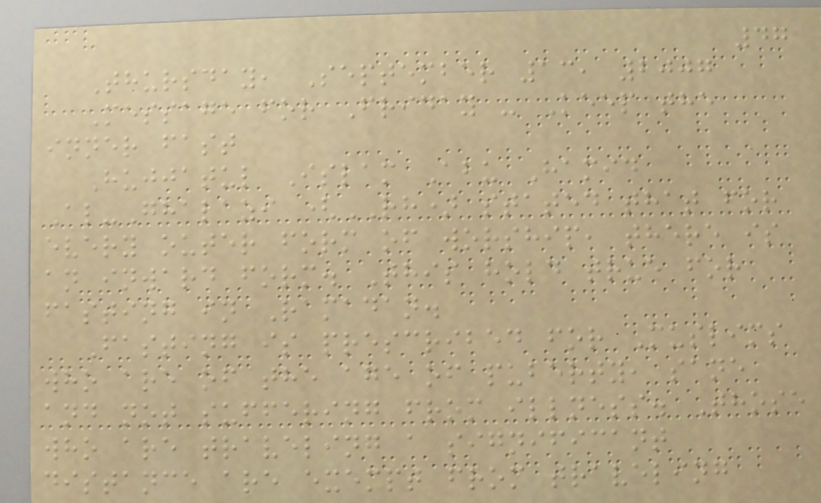47
Thursday, September 13, 2007
Message for Friday - Keep the
inner fast
Hujjatul Islam Abu Hamid
Al-Ghalazi (RH) stated that for
every outer form of worship, there is
an inward form. This hold true for
fasting in Ramadan.
Fasting is prescribed for Muslims
who are of the age of puberty, sane
and not suffering from illness. Those
who are traveling a significant
distance are exempt from traveling
